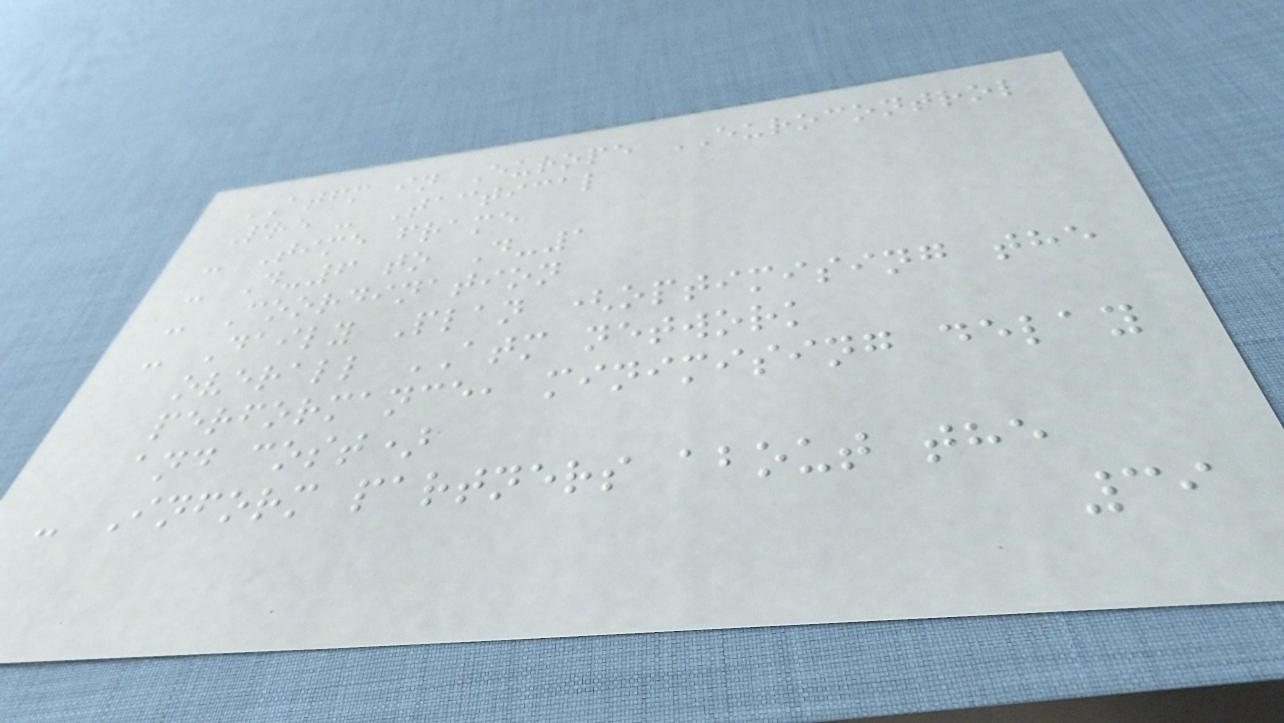ATFM in Europe EUROCONTROL
Pre - Tactical
- Time frame
- D-6 to D-1
- Coordination
- Daily Plan (optimising the
overall ATM network
performance, minimising delay
and cost)
- Inform partners about the
39
